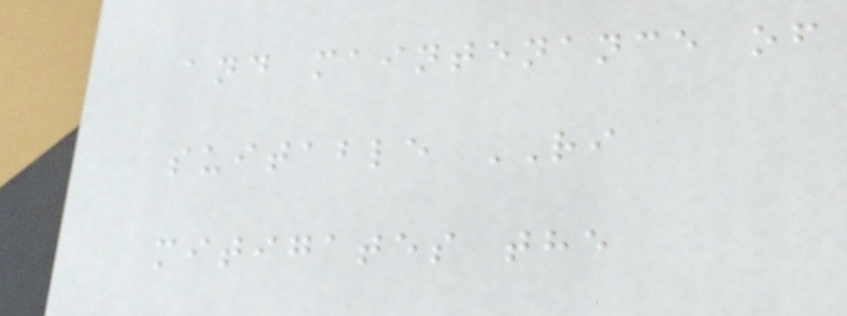and maintenance of
suitable RI
mitigates the
